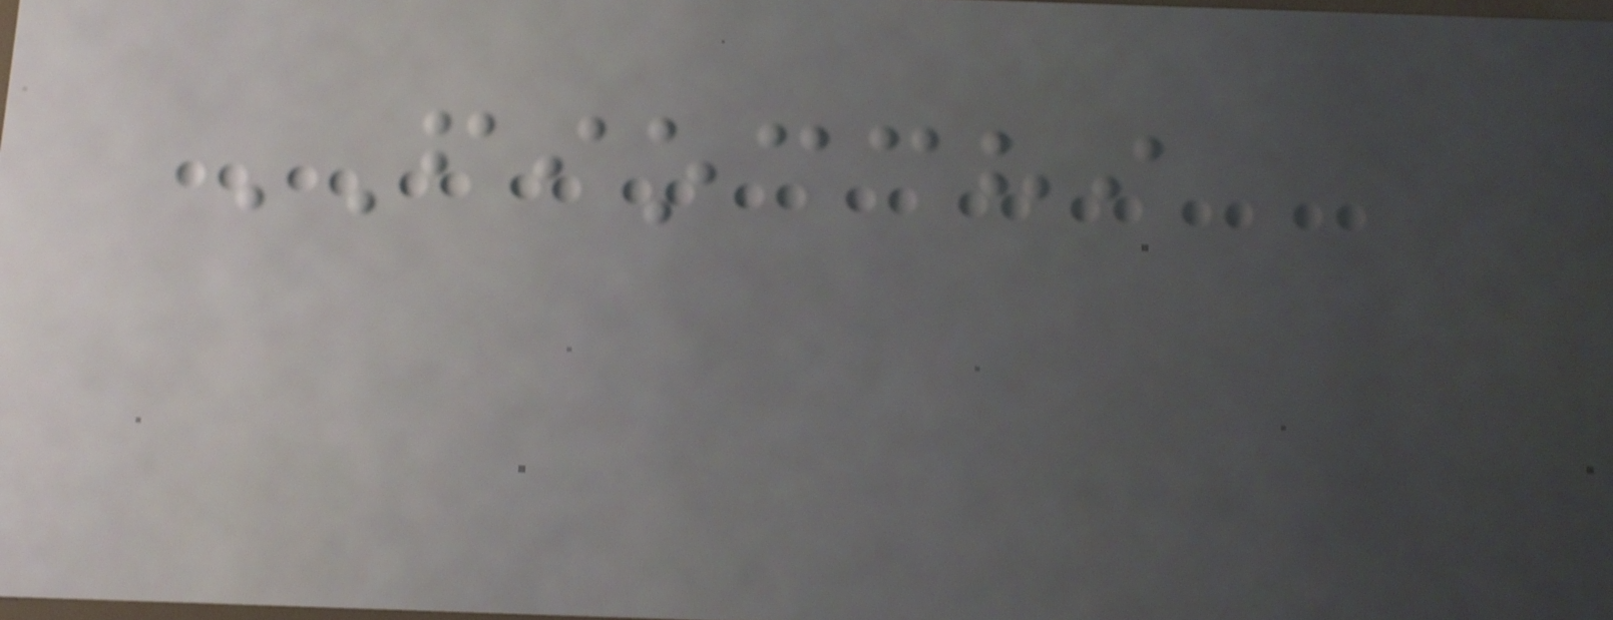FIOCCHI
